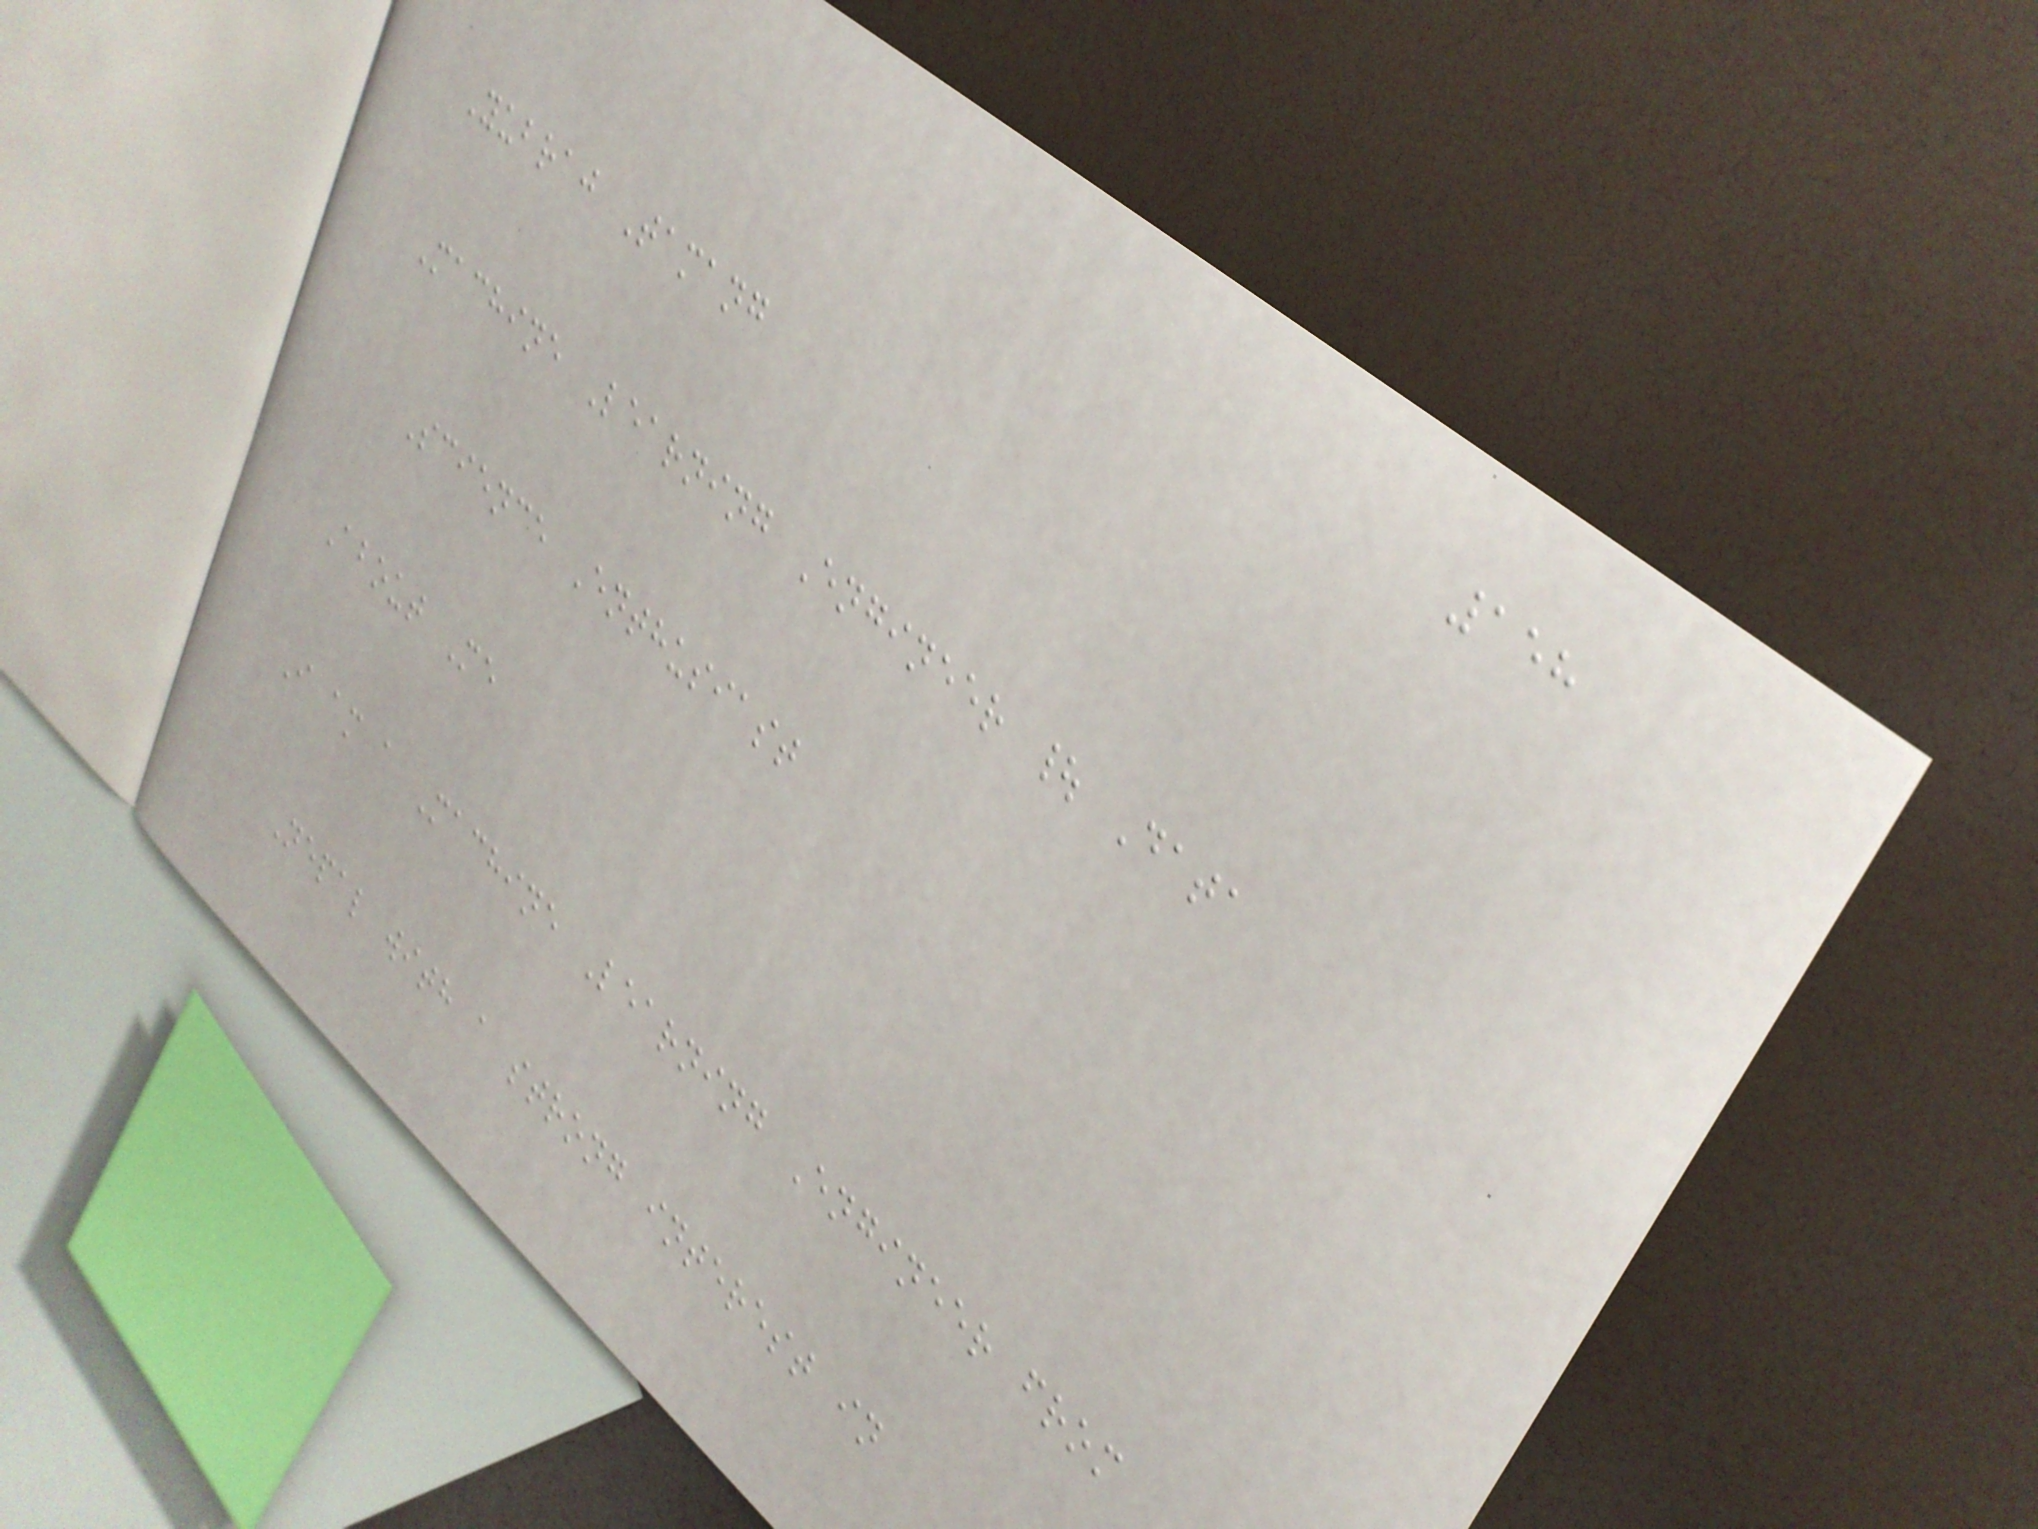158
Yubraj Tamang
Machine Learning Engineer | Data
Science Enthusiast
About Me
I am a Machine Learning Engineer from
Nepal with a strong interest in
